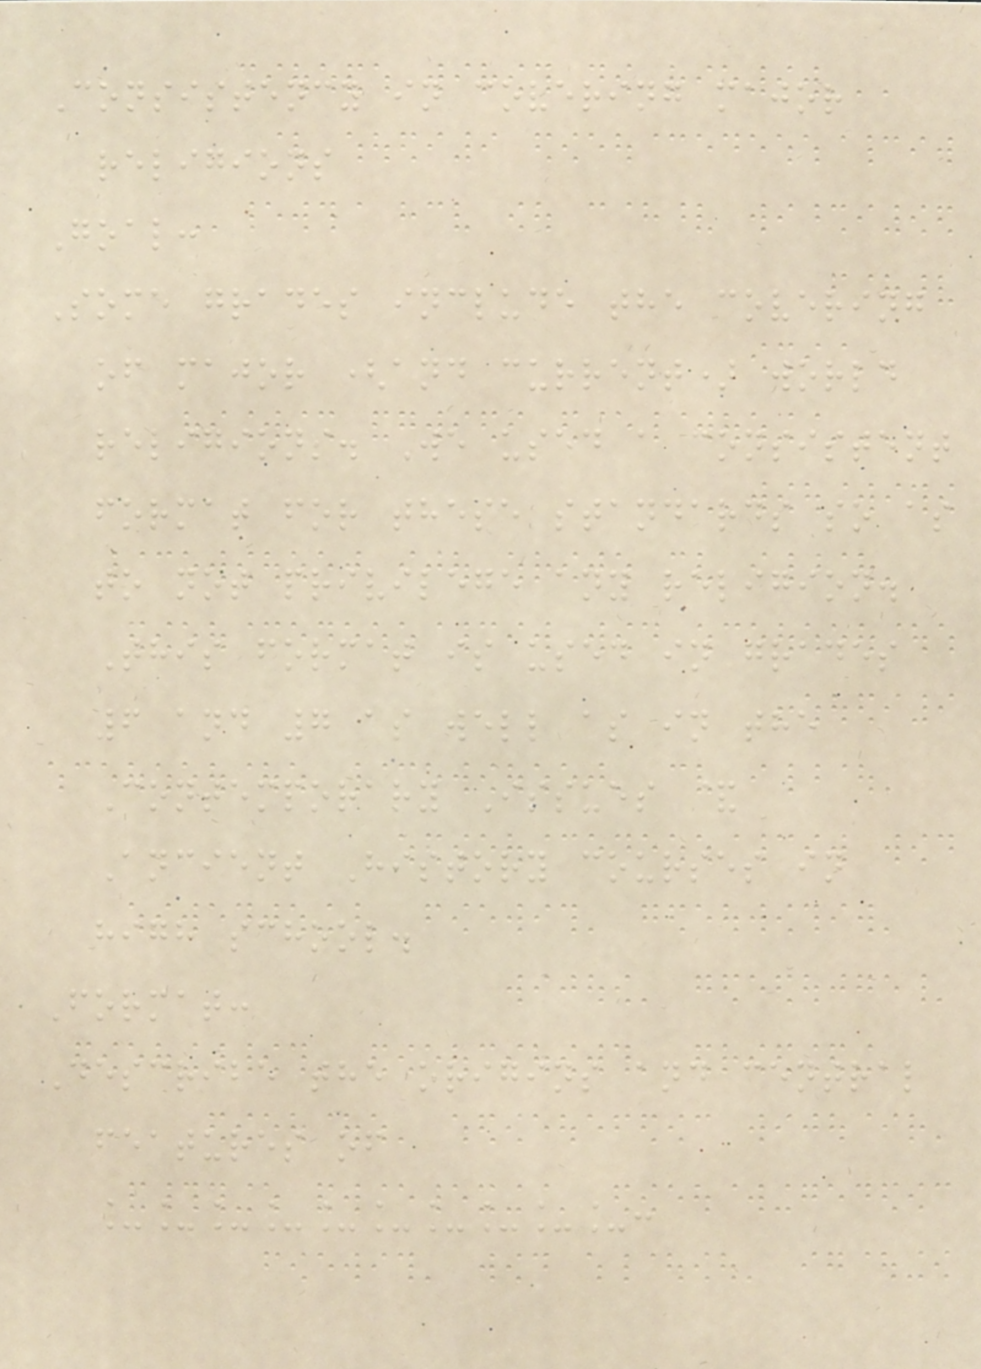Consistency in covering major
religions
Goal:
Some grades include the covering
of major (and current) world
religions. We used a consistent
format for these standards so as
to not privilege any religion.
This format is used in grades
6 and 7 as well as in the
Contemporary Issues &
Ancient History courses in
high school.
Format:
Describe the origins and central
features of
__________:
